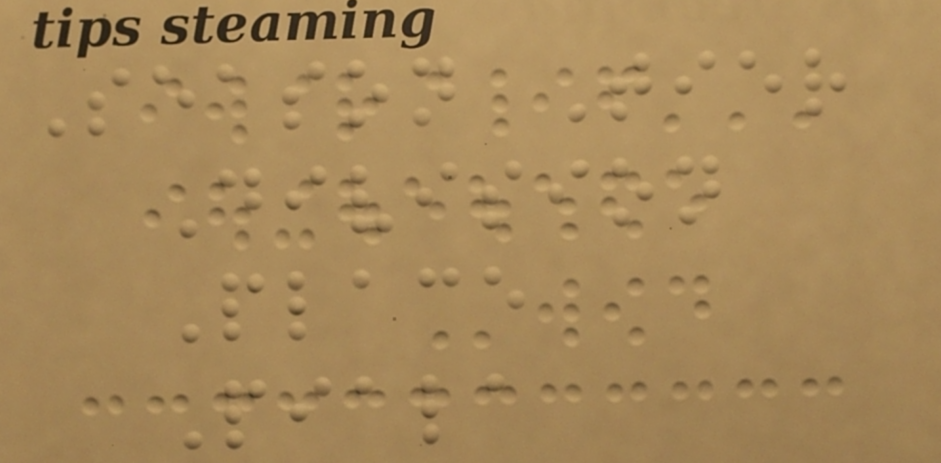Season Tier
Division
Place
Piala
